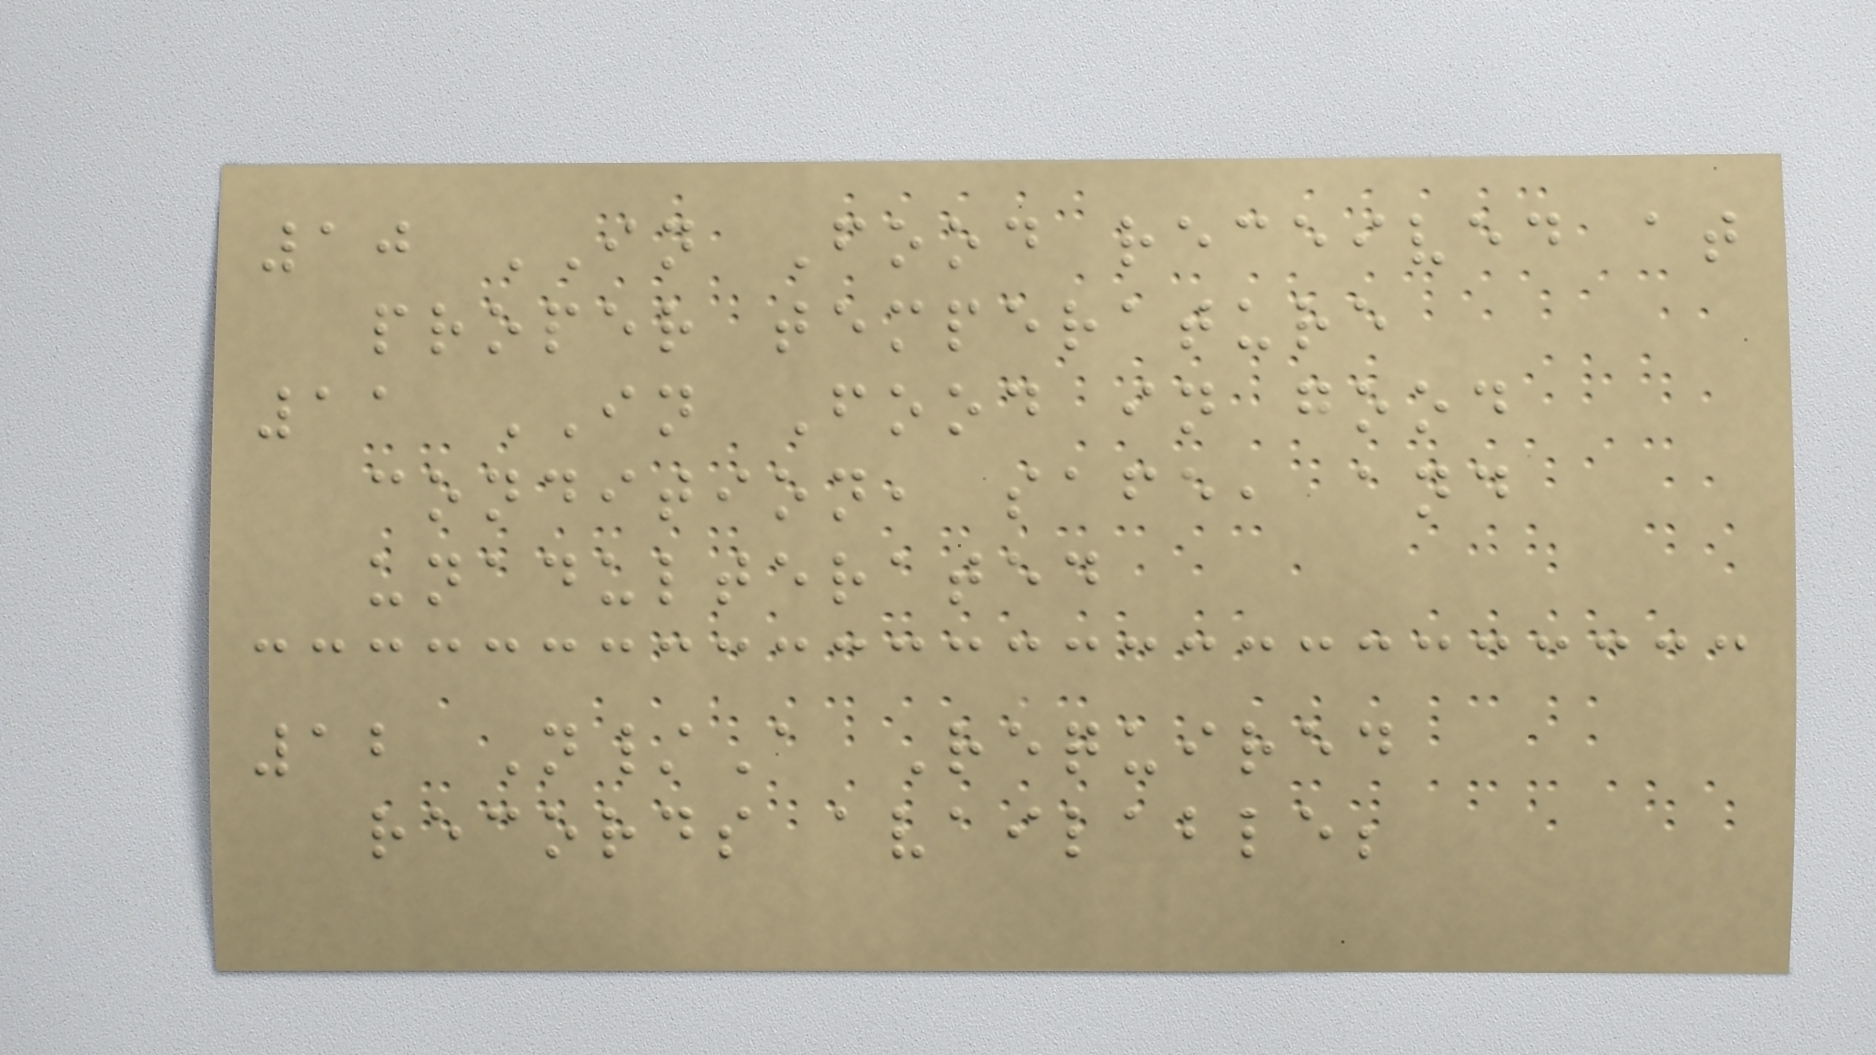10 IN Food received at
proper temperature
11 IN Food in good
condition, safe, and
unadulterated
12 N/A Required
records available;
